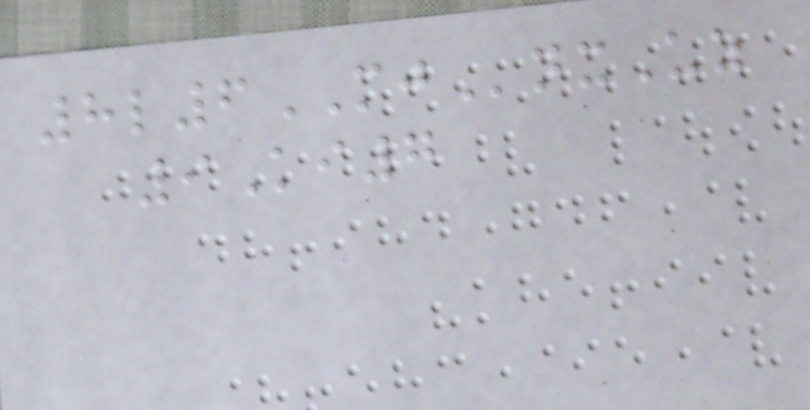8l6MJnxUz
9Ki7
